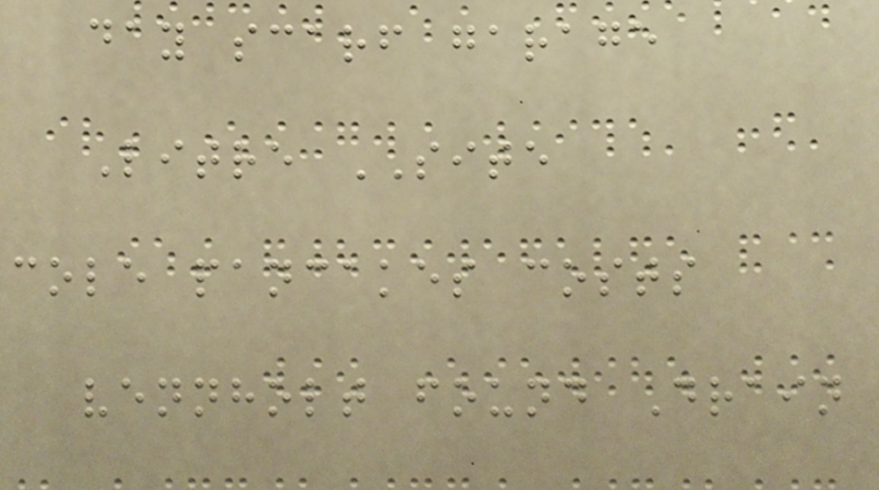day scarf garage
Litre SITE
cole pancakes costs
vennholt found Drain
